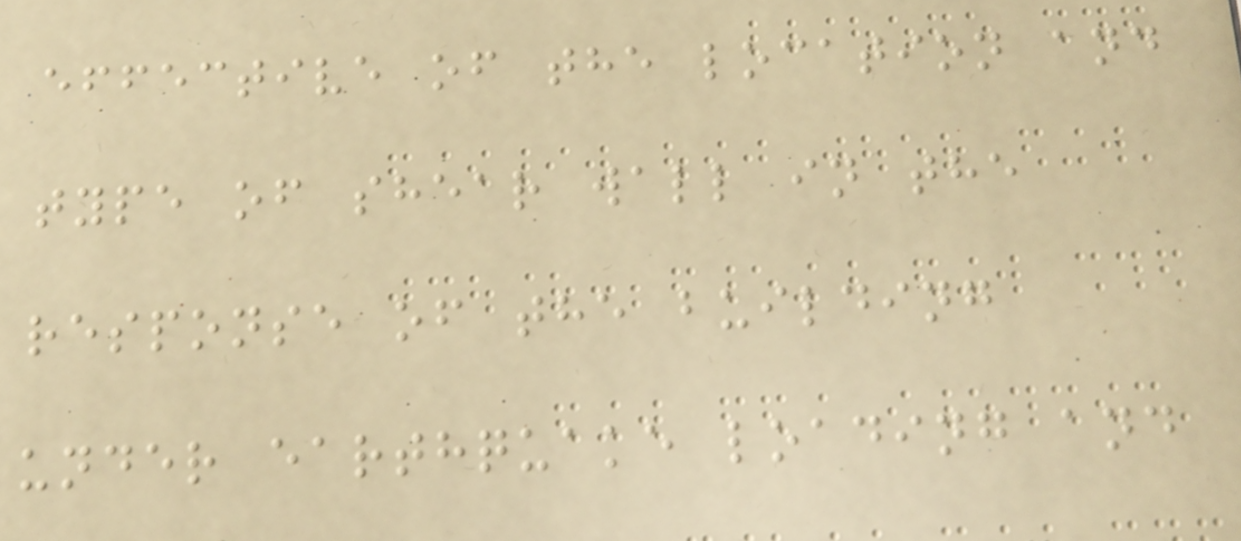effective of the location and
type of shear wall in the
response of the building
under earthquake loading and
